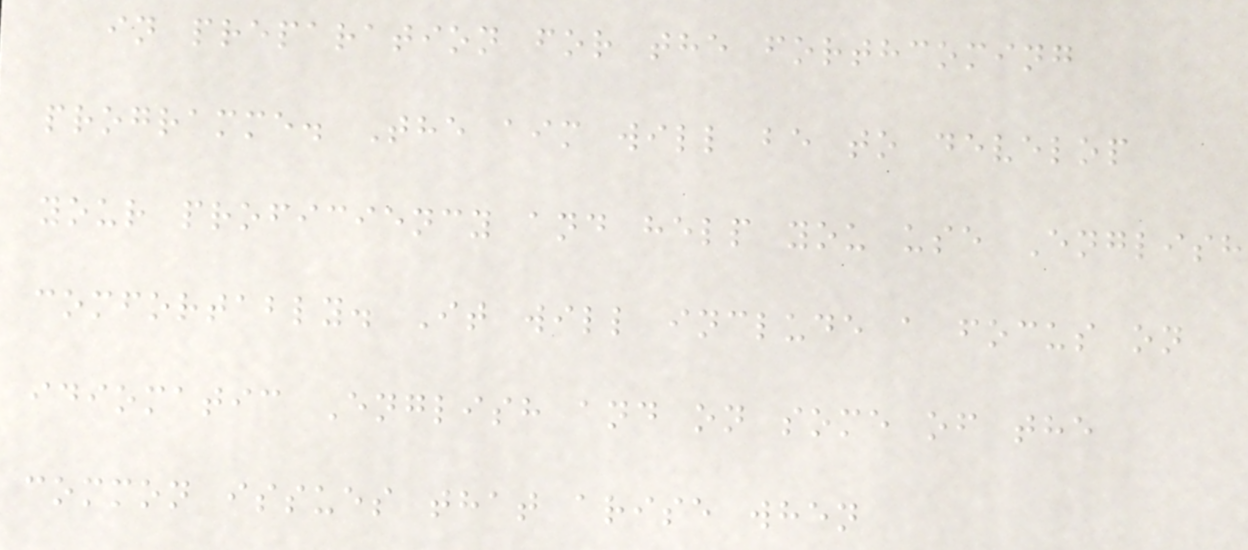in preparation for the forthcoming
programme. The aim will be to develop
your proficiency and help you use English
comfortably. It will include a focus on
idiomatic English and on some of the
common issues that arise when
